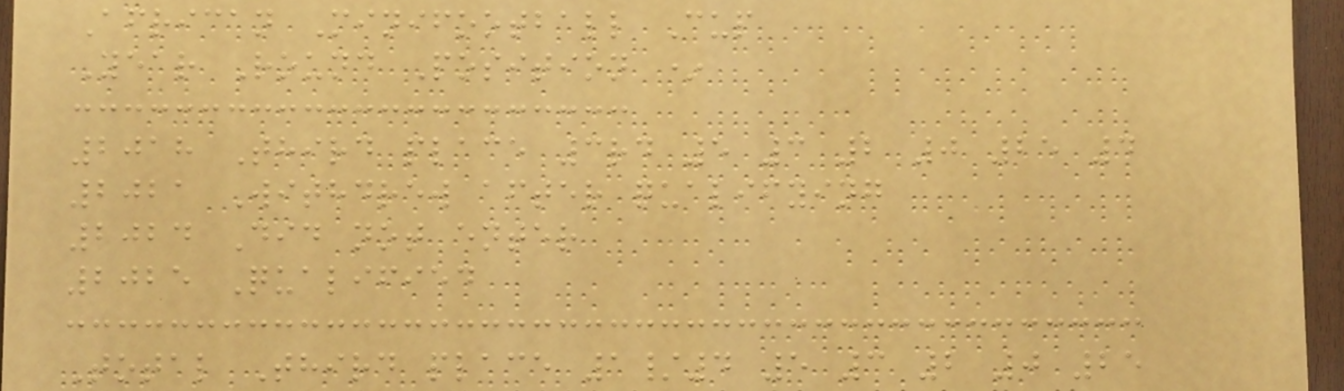African Minifootball Cup
Year Round Position *
2018 Third place 3rd 5 3 2 0 25 4
2021 Withdrew after qualifying
2024 Did not enter
2025 Qualified
Total Third place 1/4 5 3 2 0 25
